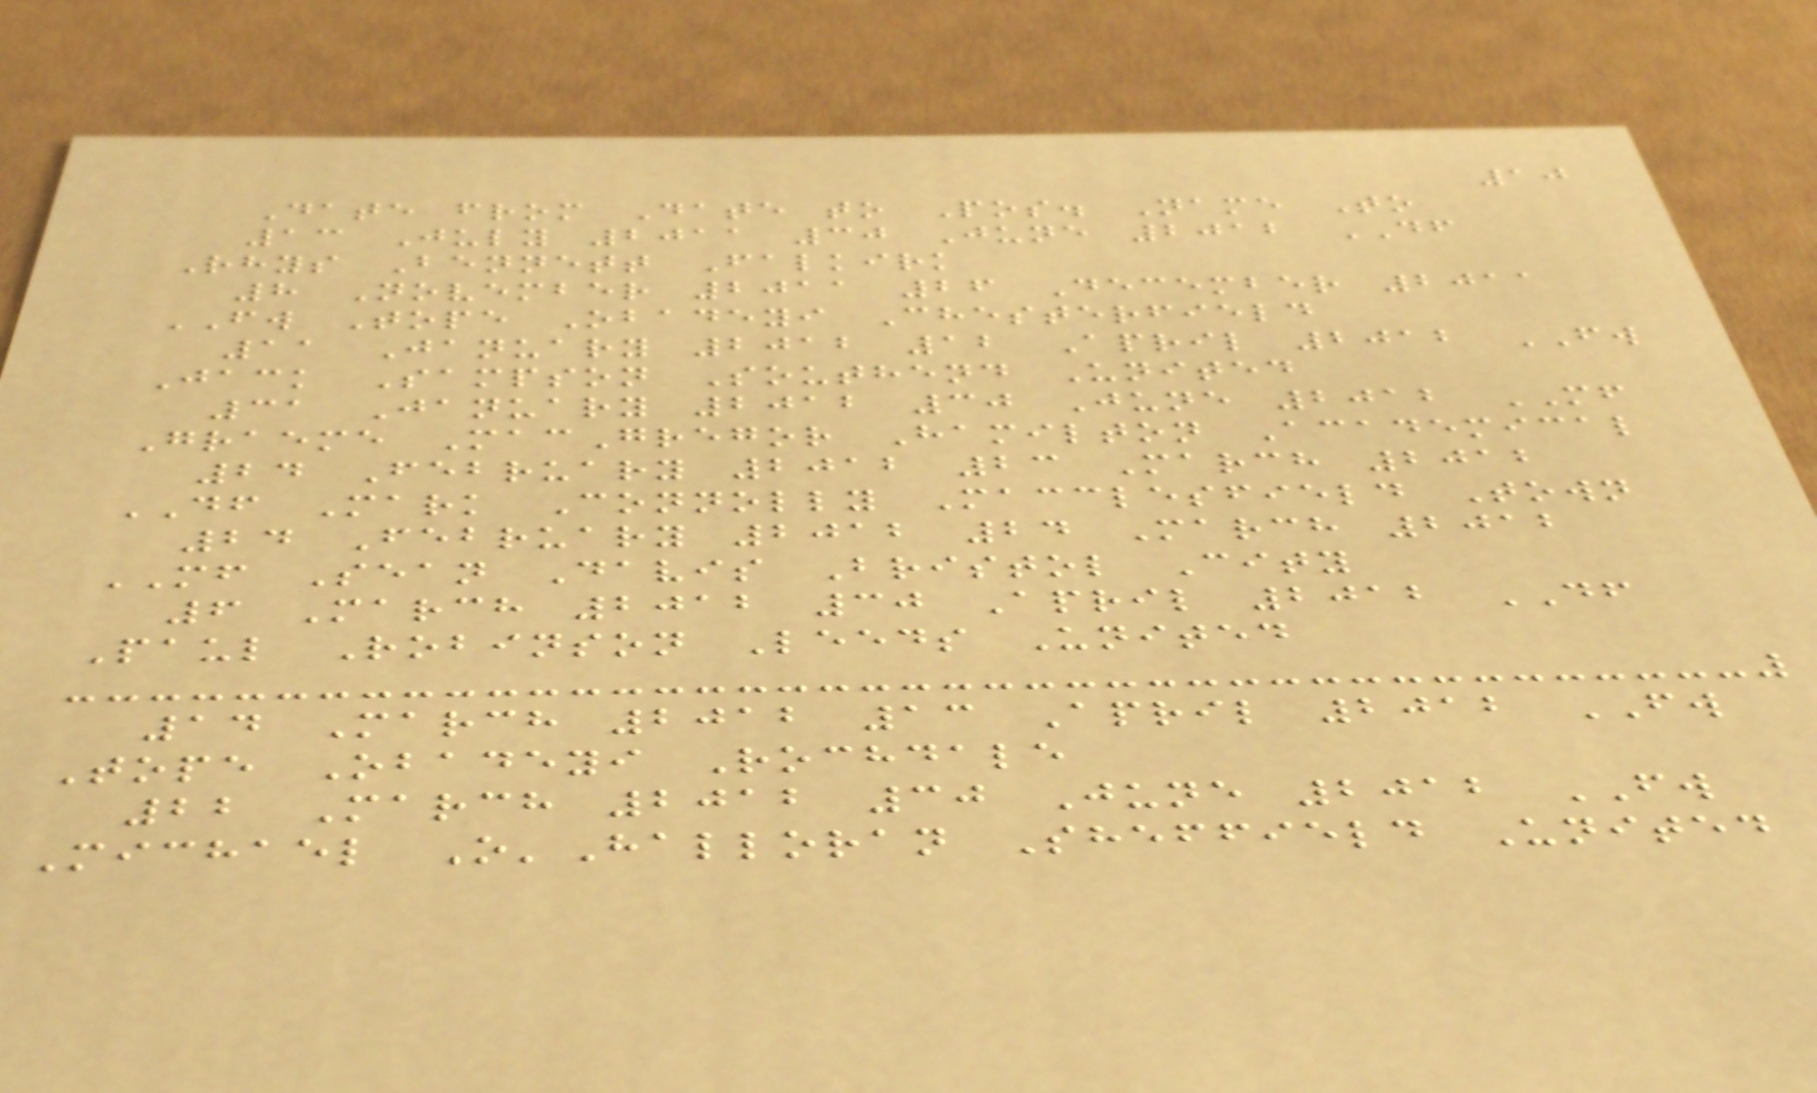10
Date from Date to Pos. Name To
13 July 2011 30 June 2012 DF
Rhys Bennett Falkirk
8 November 2011 26 December 2011
FW Tope Obadeyi Chesterfield
11 January 2012 12 April 2012 FW
Jack Sampson Southend United
31 January 2012 30 June 2012 MF
Graeme MacGregor Hamilton Academical
24 February 2012 23 March 2012
DF Mark Connolly Macclesfield Town
24 February 2012 24 March 2012
MF Sean Davis Bristol City
6 March 2012 30 April 2012 DF
Paul Robinson Leeds United
14 March 2012 13 April 2012 FW
Tope Obadeyi Rochdale
22 March 2012 30 June 2012 FW
Michael O'Halloran Sheffield United
